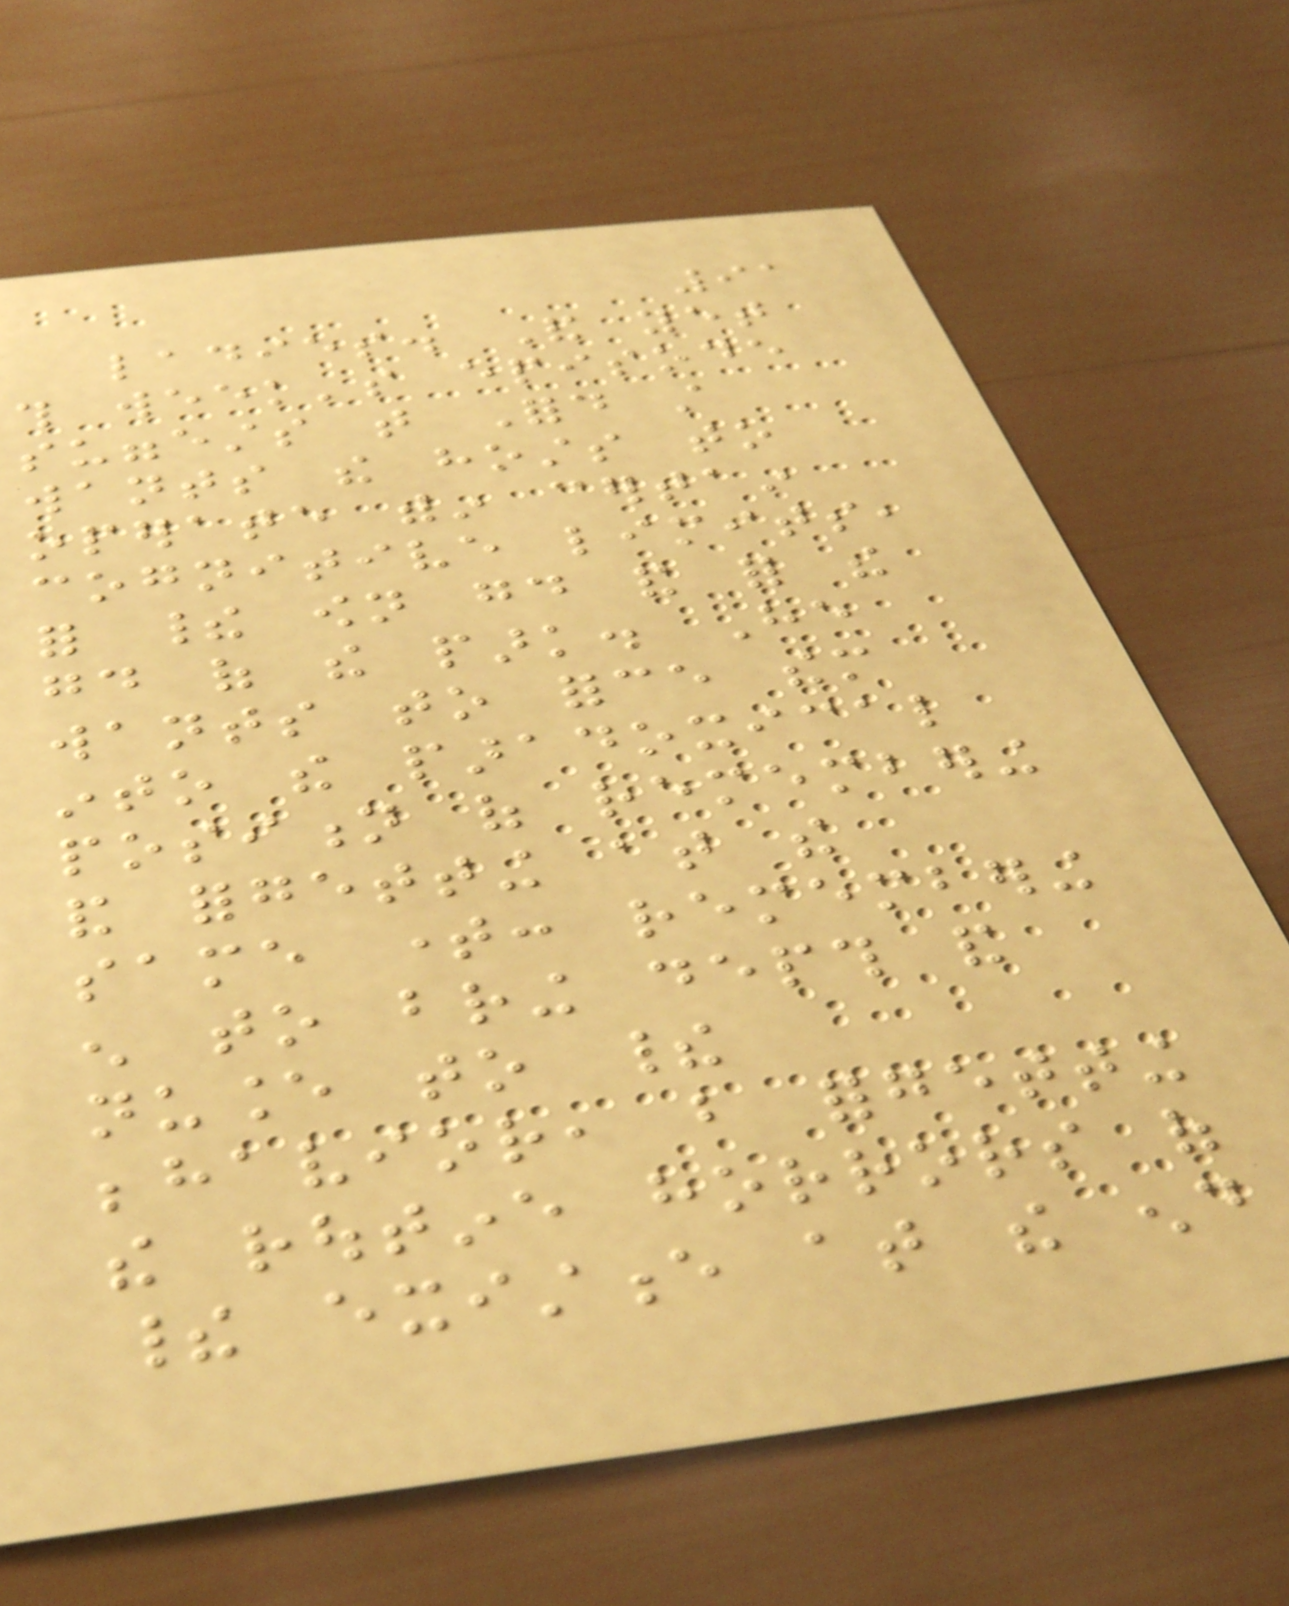91
ladies. And yet
this week's episode
suggests that Ford still
wants the hosts to
operate within certain
cognitive limits,
for their own good and for the
good of the park. He
wants to force them
into the paradoxical
position of remembering
and forgetting at the
same time: remembering
enough to bring depth and
nuance to their
behavior, but forgetting
the routine horrors of
their existence at the end
